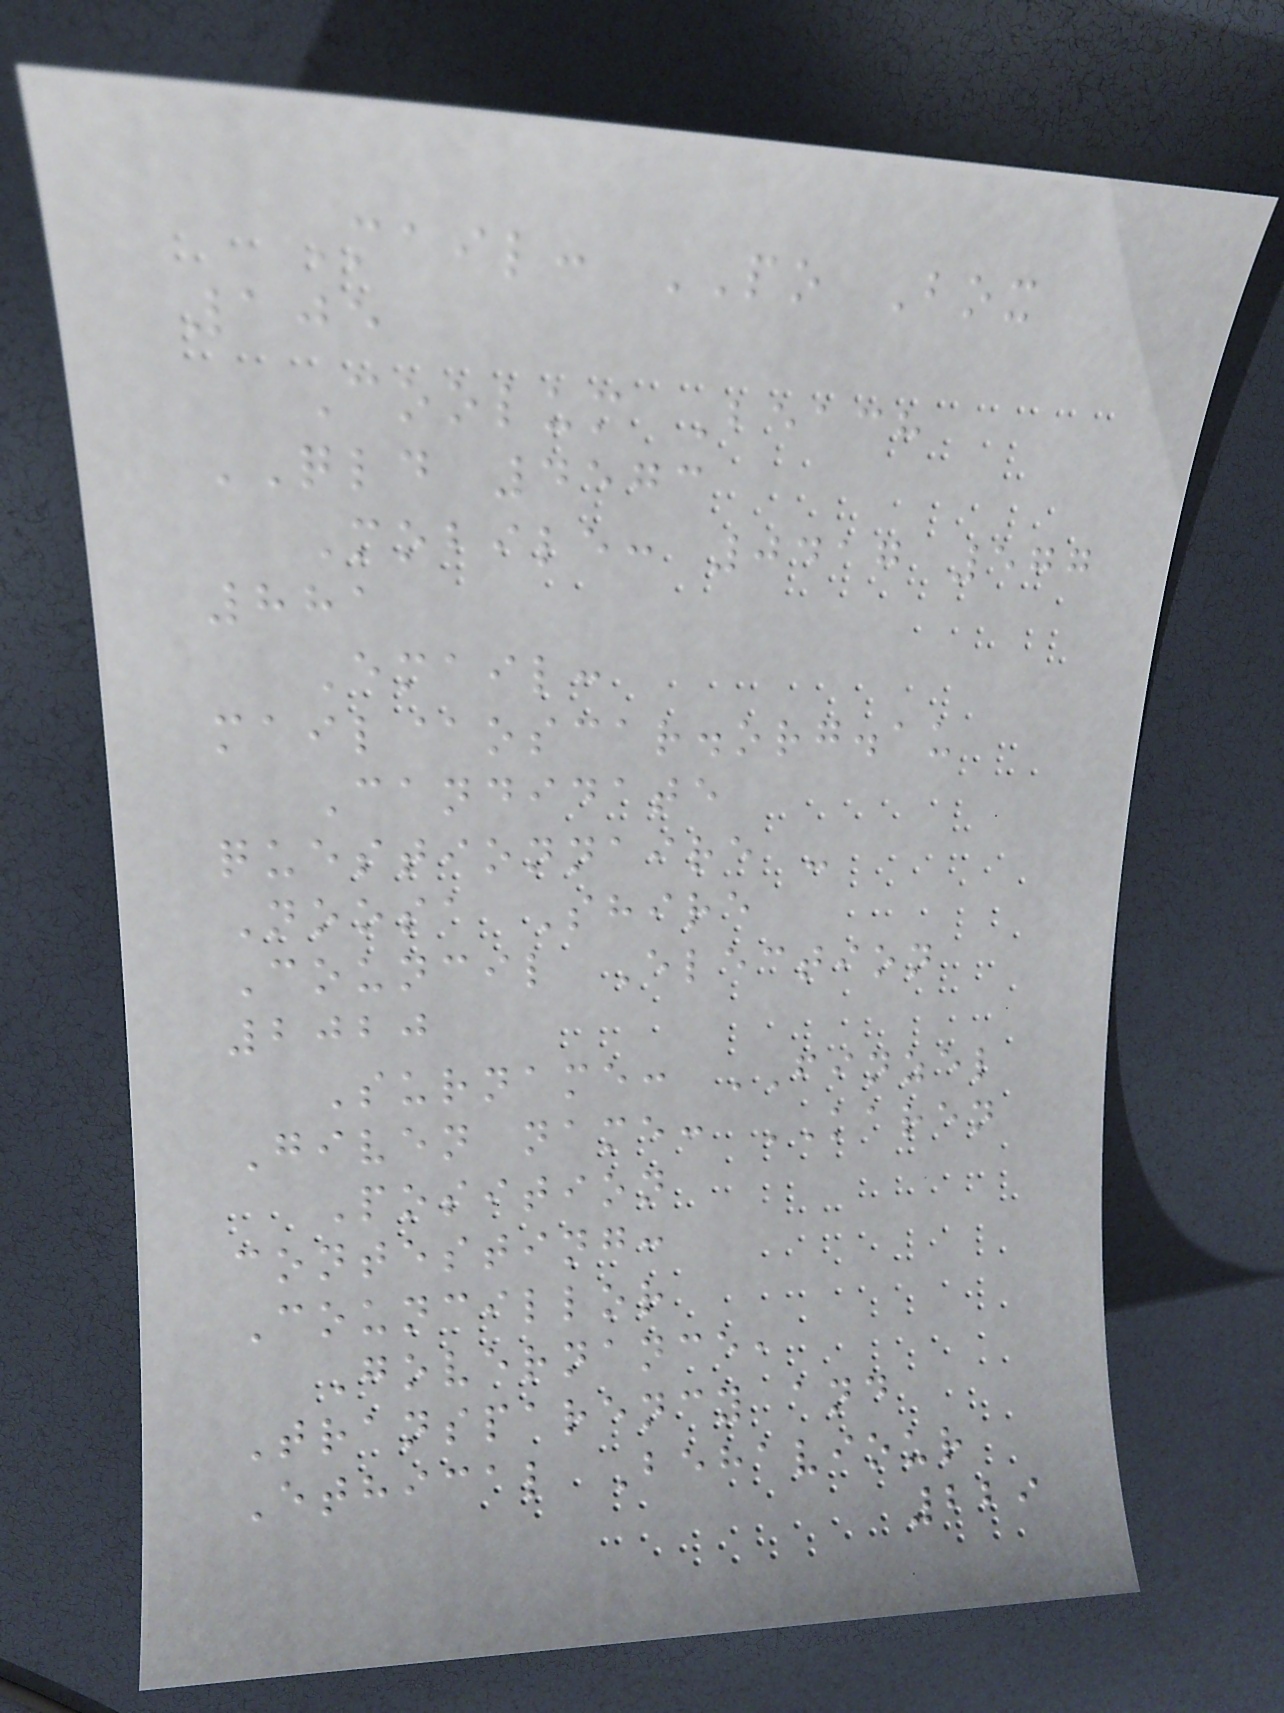Mail: PO Box
105
Coolum Beach
QLD 4573
Mobile: 0417 577
881
Email:
mail@oscar.org.au
Candidate
questionnaire -
Noosa Shire
Council Election
2020
Surname: FINZEL
Given name: KAREN
Position
contesting:
Councillor
Governance,
Transparency and
Ethical Behaviour
229
